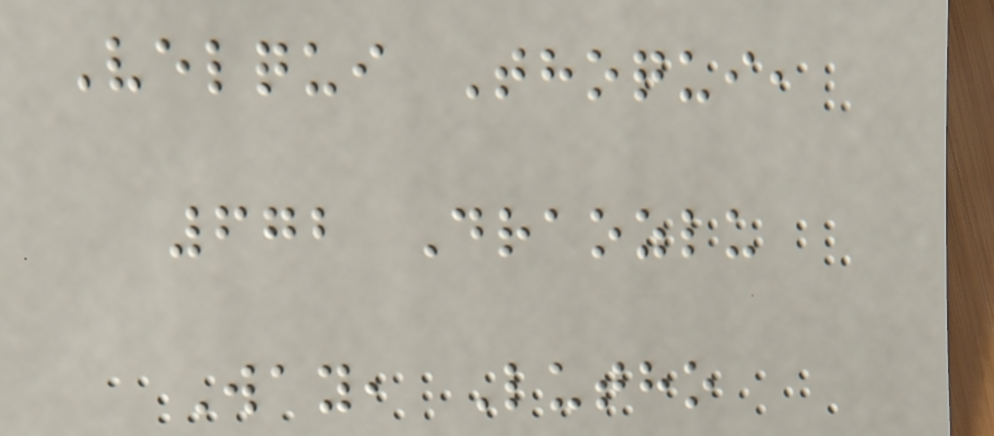Velqui Thoqui,
672 Draozlu
Way, Lutho
